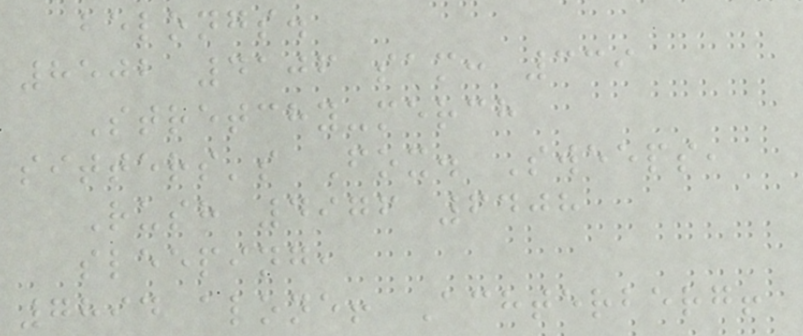belongs.
8502 4106 sam: 339
Stretchy-merch
sitters's Fox. Sweeps,
Rush 4976 6408
sleeping,
7894 alone! Achterberg!
